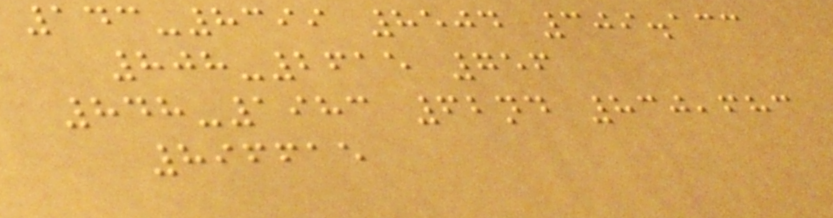143-8399 8504 309.133
808-2615 756
848-1983 62nd 830,683
896615
